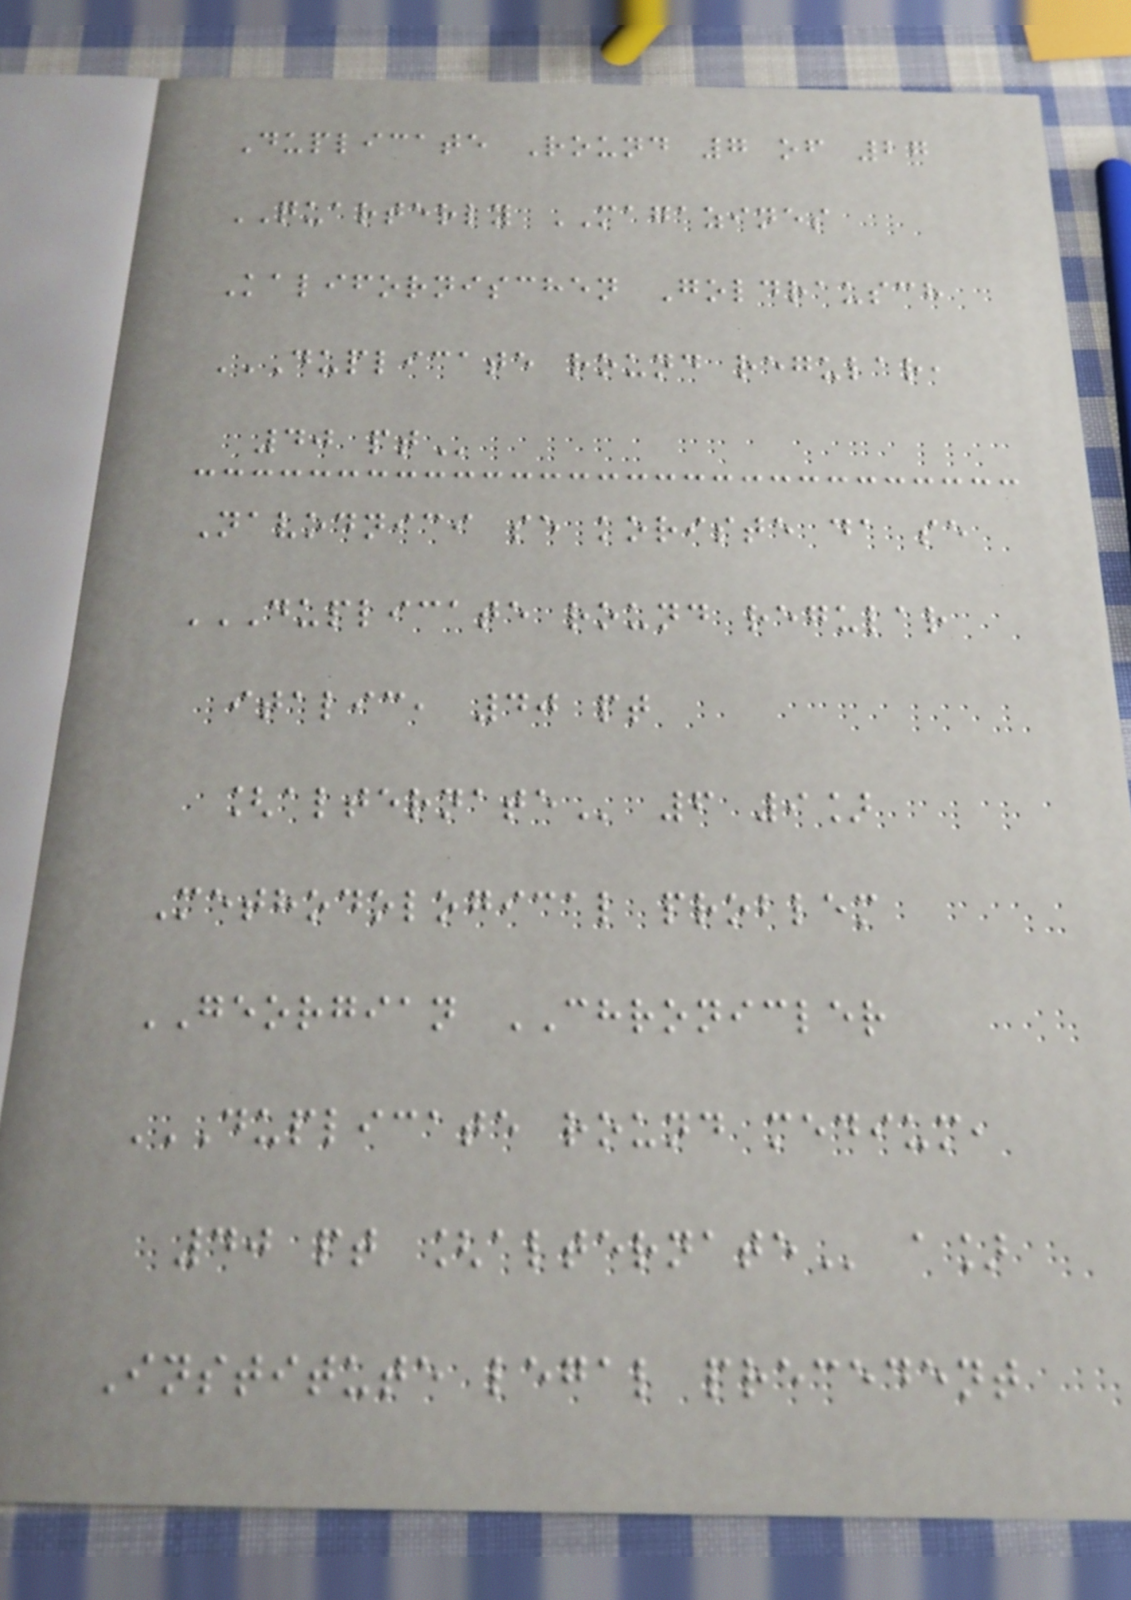Duplicate Round 7 of 27
QUARTERLY MAGAZINES
Kalifornischen Goldrausch
DUPLICATE ROUND REGULAR,
40 PT
Navodnici se koriste da se
DUPLICATE ROUND REGULAR
ITALIC, 40 PT
[ALTERNATE 6 9]
Methodological problem
GEORGIAN CHRONICLER
DUPLICATE ROUND MEDIUM,
40 PT [ALTERNATE a]
Institute legal precedent
